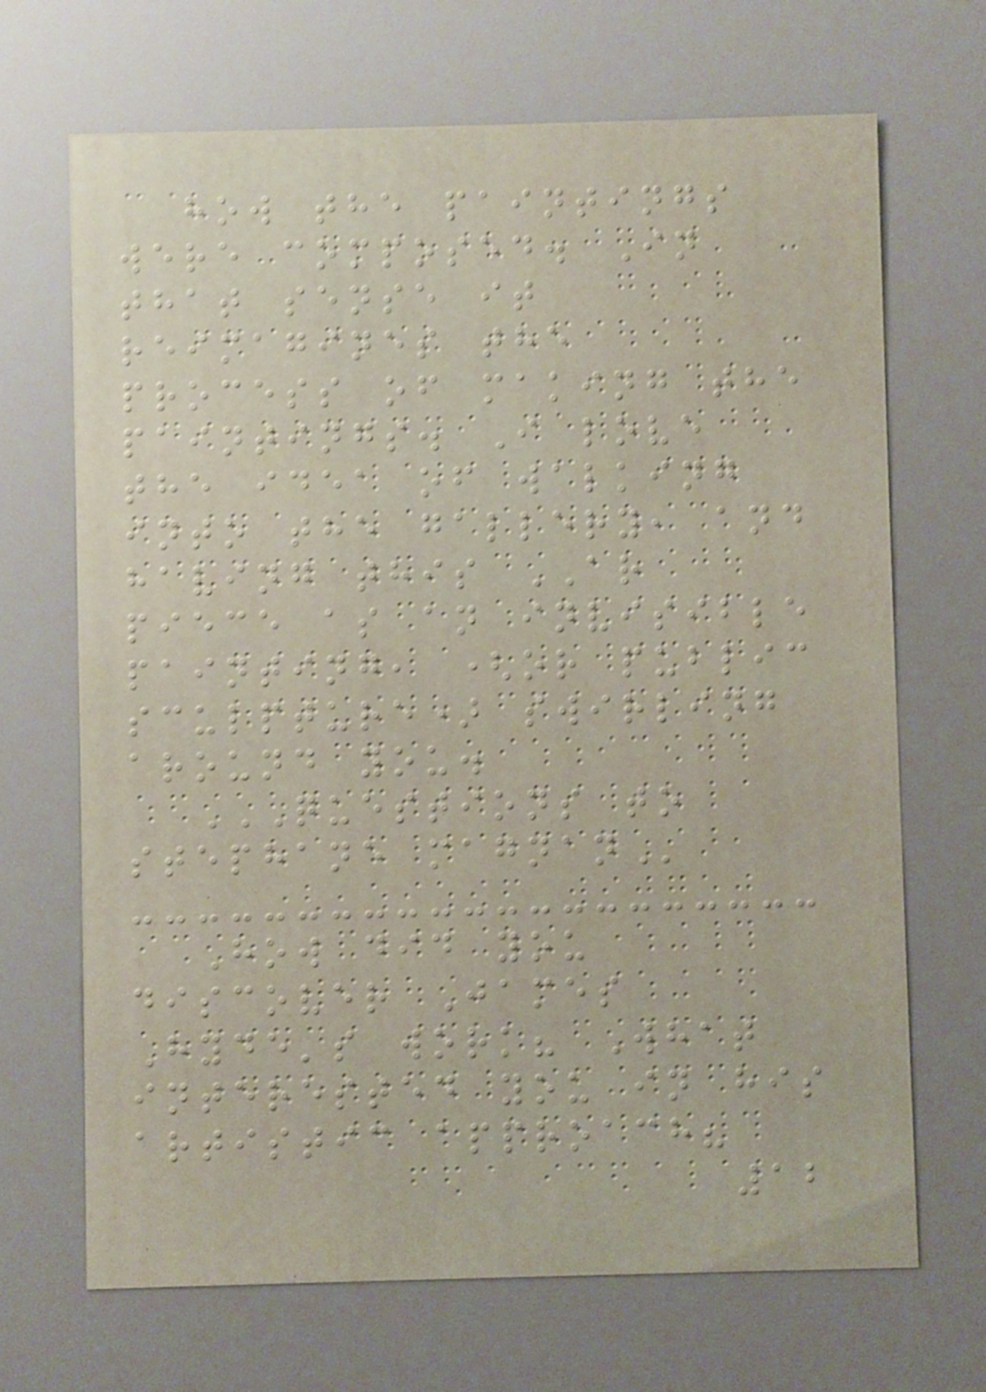how the paintings
were composed. In
that sense it
reimagines the
process of making the
paintings. I love
the idea of walking
into the gallery, and
having this AR
piece as an invisible
painting, (or public
sculpture) swirling
around you.
QUESTIONS TO
STEPHANE MAGNAN
How did you
discover James
Hyde's work? What
interested you in his
artistic approach?
12
